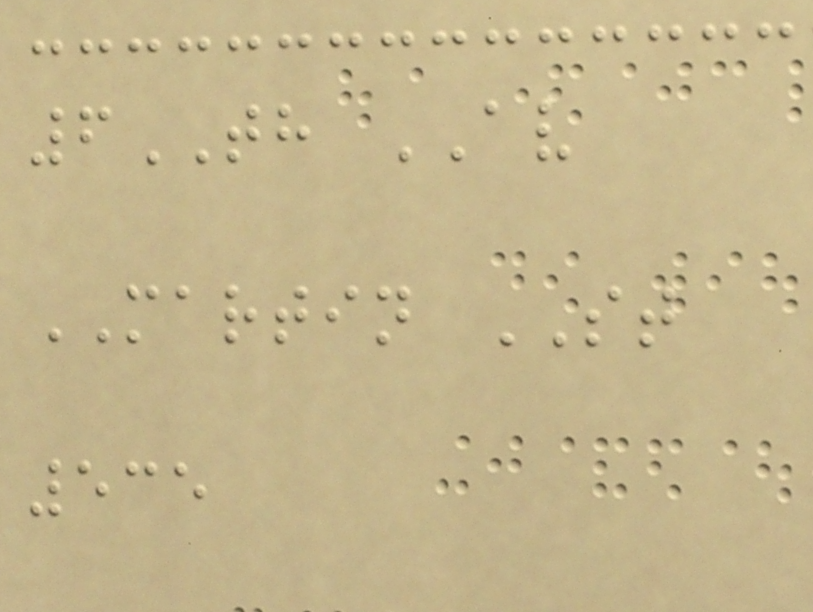6TH AV
MARTIN ST
535
